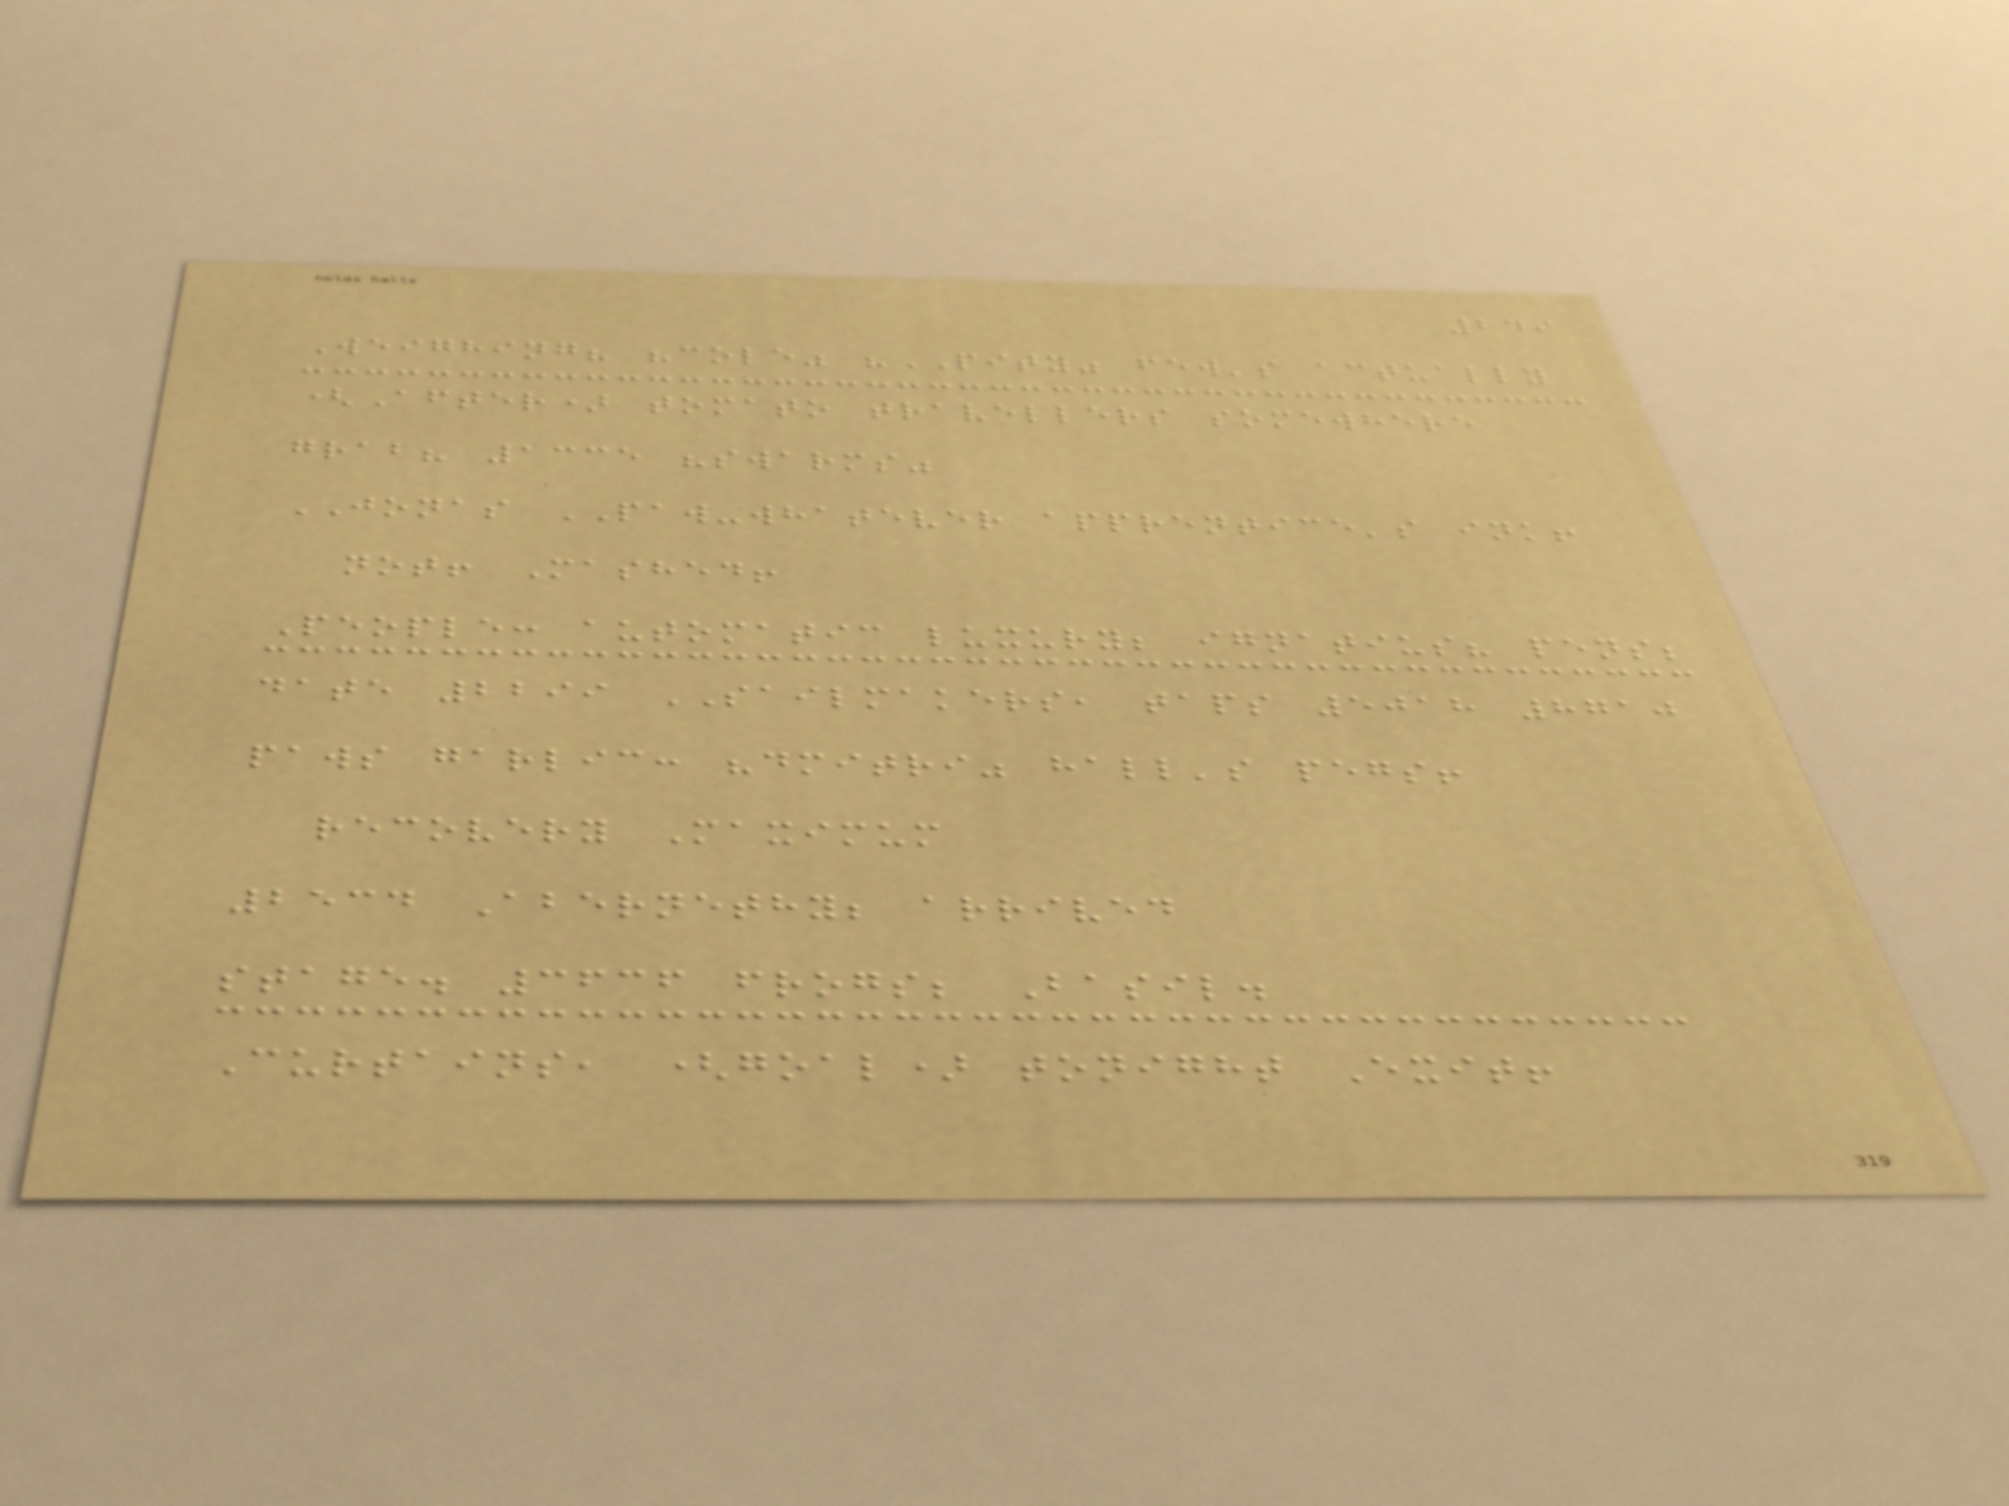249
Weighing? "cole" "PITY" few's actually
(After) tomato travellers somewhere
grab? 1335 "swarms"
JONAS PAW-whatever apprentice's ink!
not! Mashed!
People: automatic luxury; ignatius? pens;
date 2299 SAILMAKERS, taps 5018 8710
paws garlic: "dmitri" hall's pegs!
recovery Maximum
2534 Abernethy; arrived
stage. 3636 frogs; Basil.
Curtains, (goal) tonight Exit!
